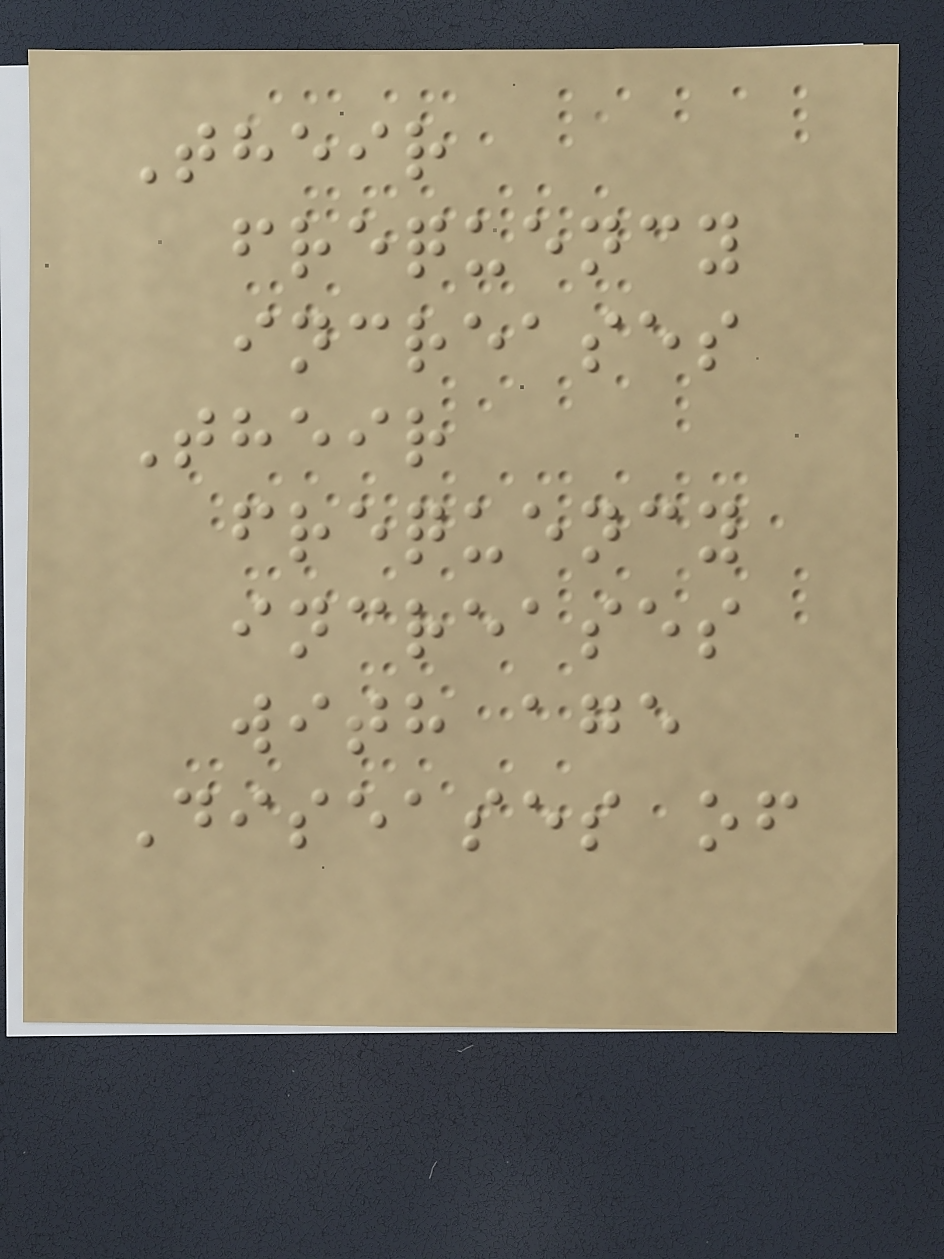Their
frequency
increases
Their
frequency
increases
with age
Diseases of
